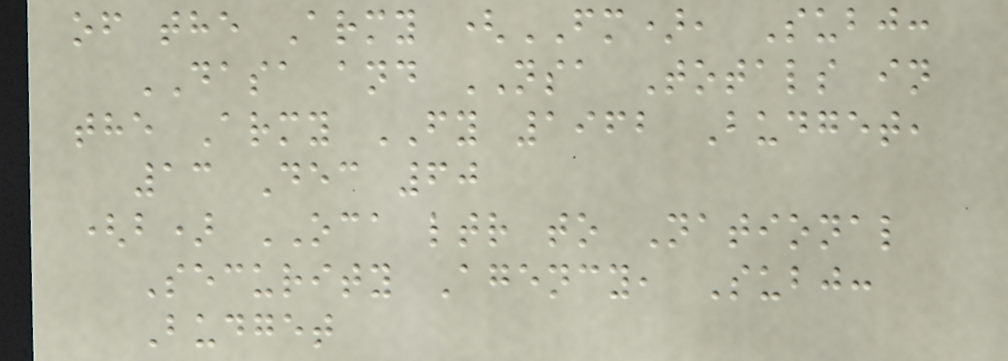of the Army (FM), Subj:
DASA and NSA Totals in
the Army FY 1962 Budget,
13 Dec 60
(b) OCA ltr to National
Security Agency, Subj:
Budget
